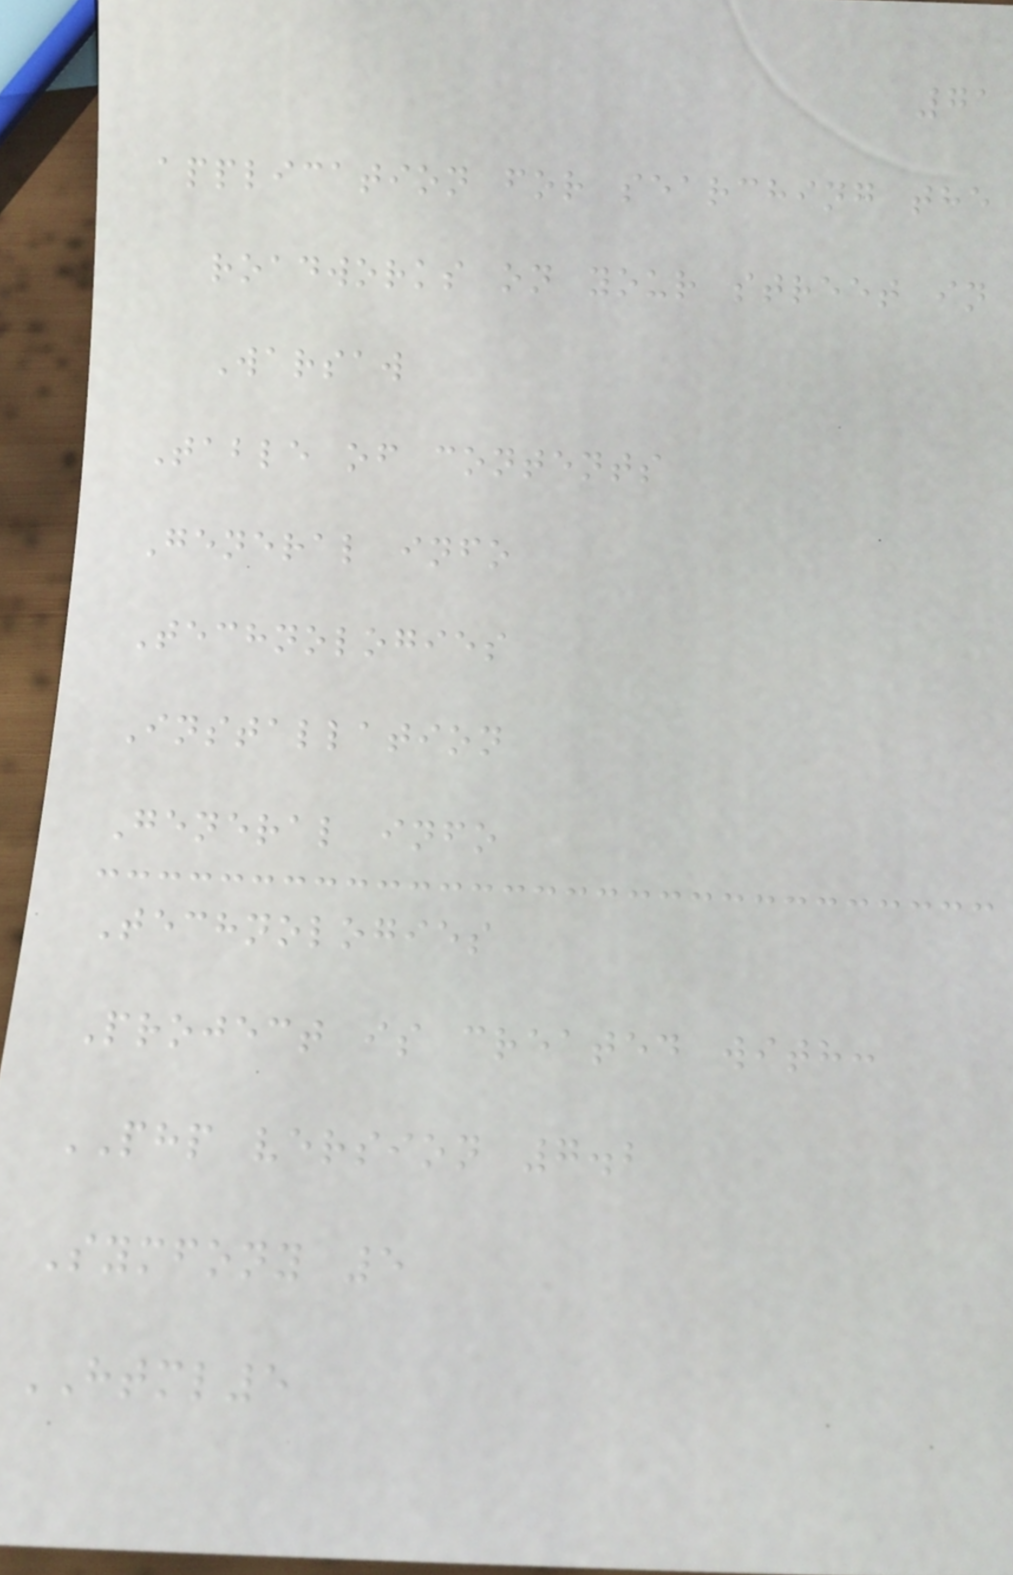71
application for searching the
roadworks on your street in
Warsaw
Table of contents
General info
Technologies
Installation
General info
Technologies
Project is created with:
PHP version 7.2
Symfony 5
HTML5
